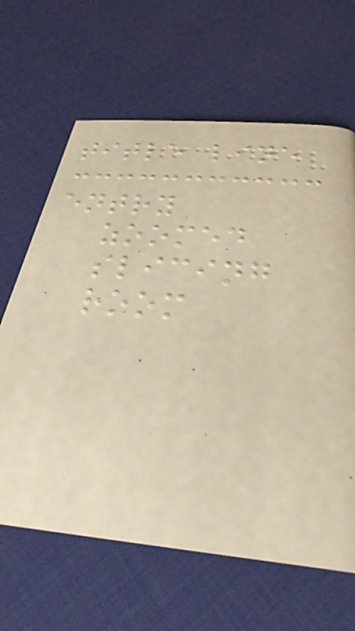title line
entry
zoomed
slicing
room
